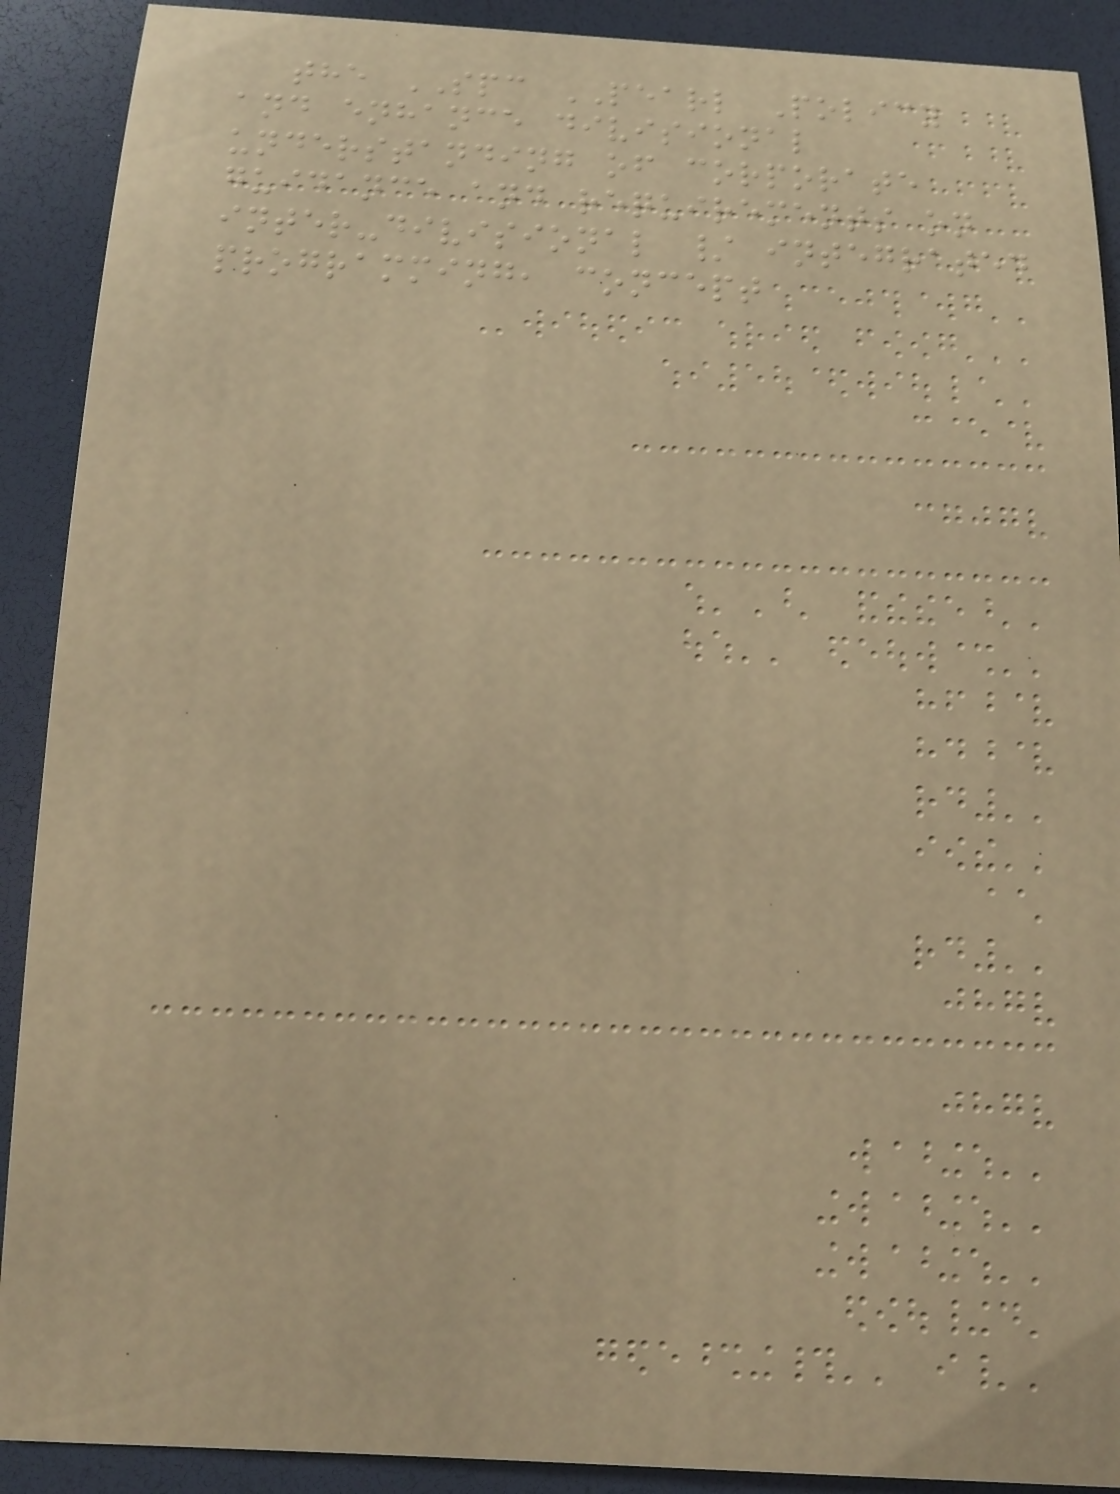the SPC PEARL Policy
and enhance divisional
understanding of corporate
guidance and requirements on
inter-divisional / integrated
programming, concept
